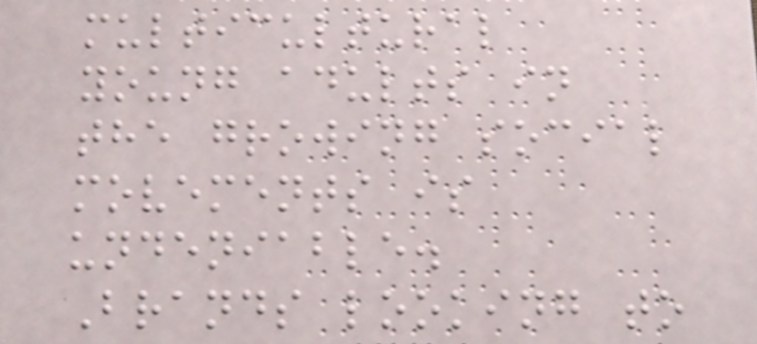multicultural
young adults in
the growing social
movements is
undeniable.
Brands looking to
